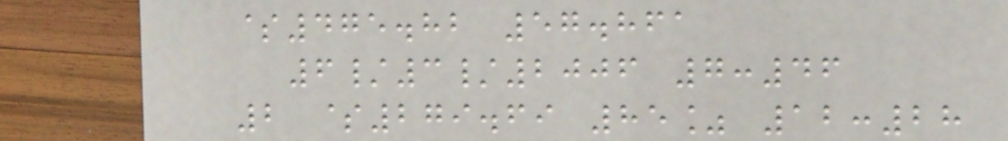$475.82 57.861
6/3/2006 7:46
2 $279.69 85% 12:28
